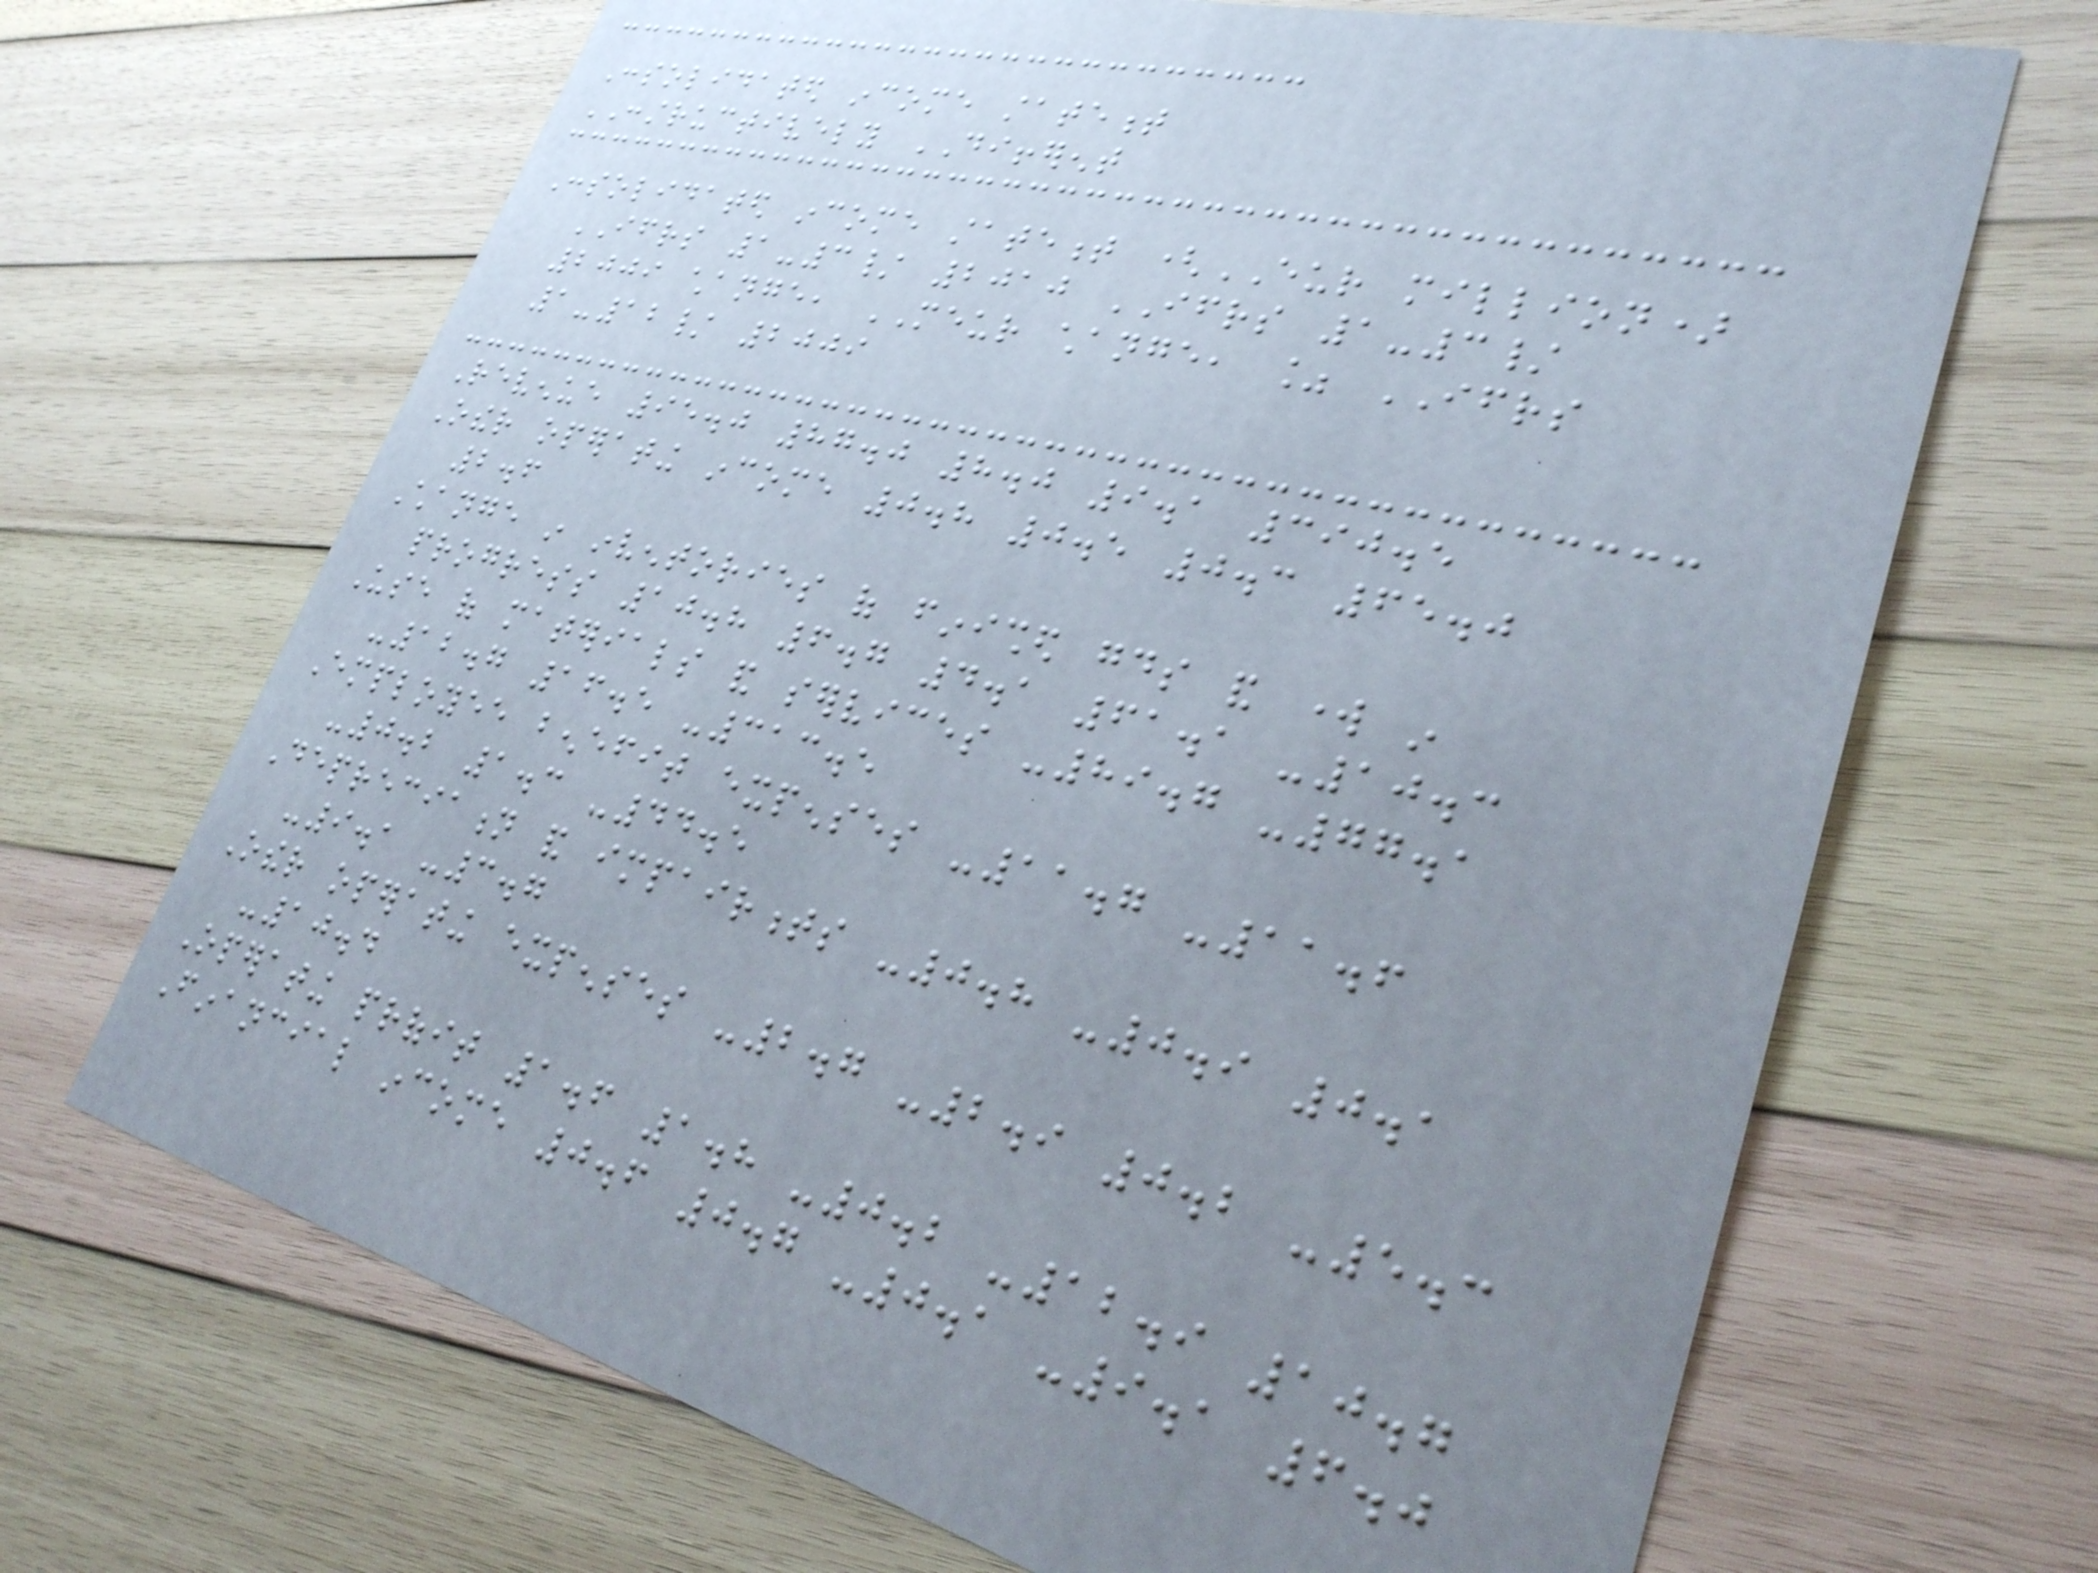Consolidated income statement
CONSTRUCTIVELY DIFFERENT
Consolidated income statement (EUR million)
IFRS 1-3/ 2010 IFRS 1-3/
2009 change, MEUR change, % IFRS
1-12/ 2009
Revenue 95.0 87.0 8.0 9.1 390.5
Other operating income 0.8 0.5 0.3 65.0
2.6
Change in inventories of finished goods and work in
progress 10.8 6.7 4.1 61.1 -10.3
Use of materials and services -89.7 -77.1
-12.7 16.5 -313.5
Employee benefit expenses -11.7 -11.6
-0.2 1.3 -44.5
Depreciation and impairments -0.8 -0.9 0.1
-9.1 -3.7
Other operating expenses -2.7 -2.9 0.2 -5.3
-10.4
Operating profit 1.6 1.8 -0.2 -12.9 10.7
Financial income 0.6 0.7 -0.1 -9.1 6.0
